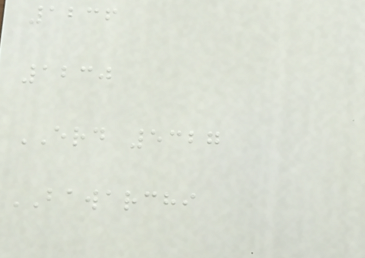1236
1230
ERD 5327
BAWARCHI
